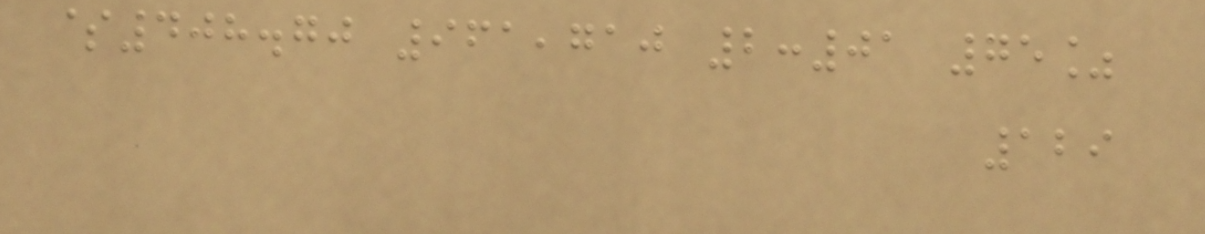$408.70 961,710 2:01 75%
129
